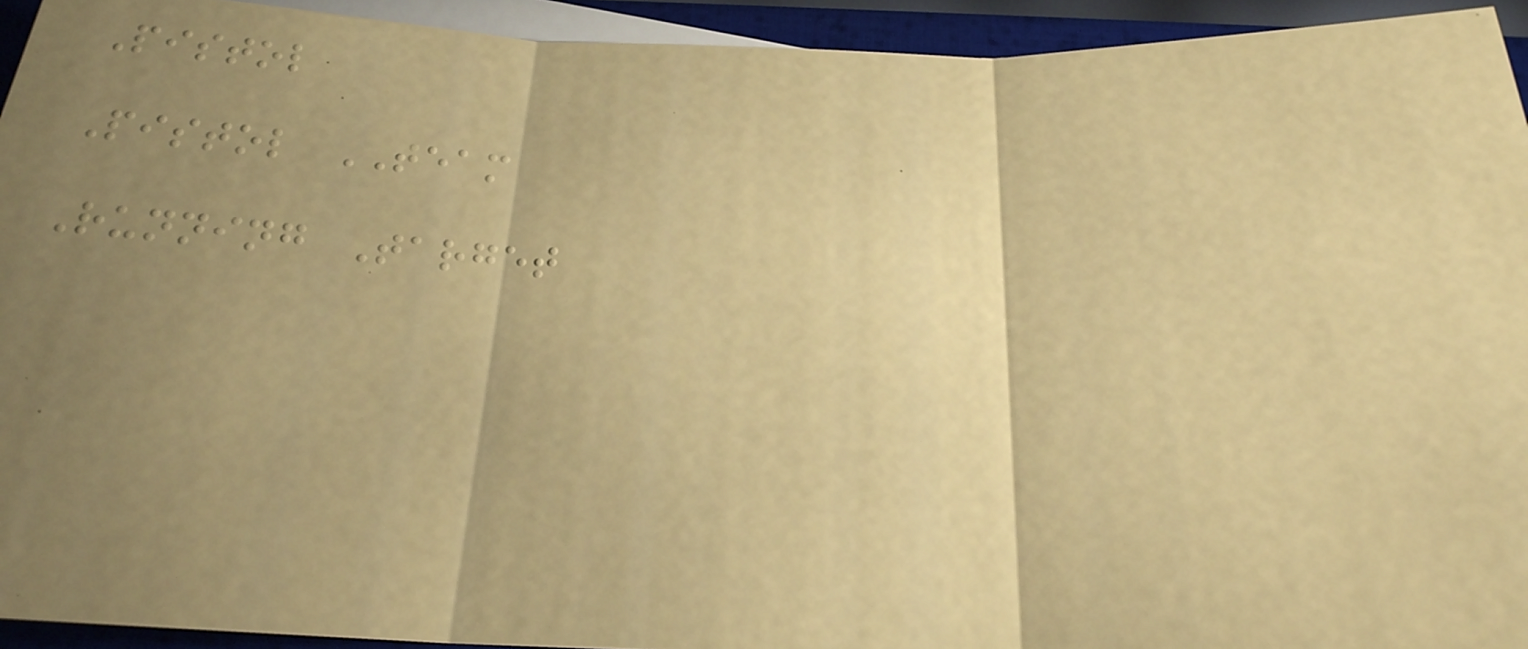Pistol
Pistol TEAM
Running Target
